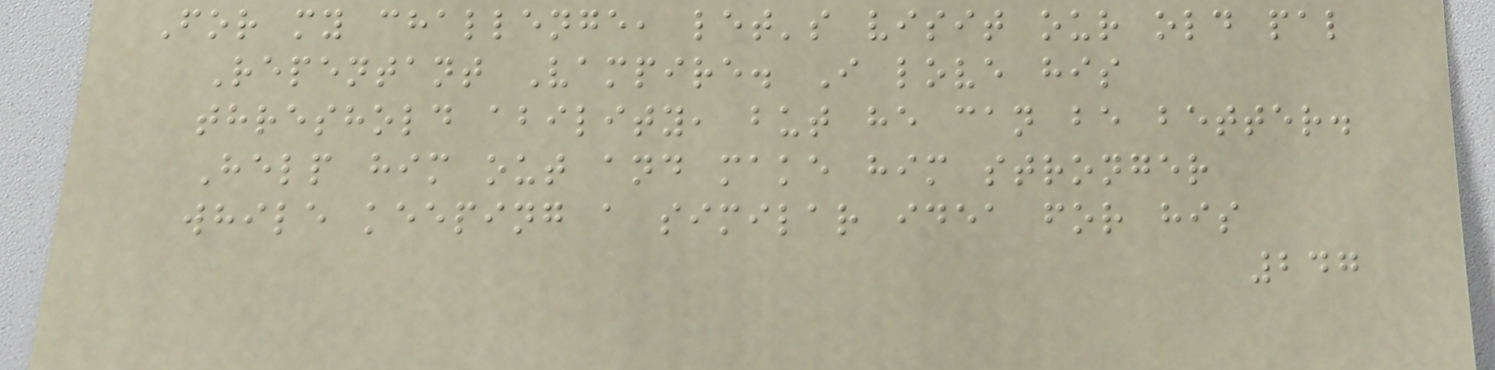For my challenge, let's visit our old pal
Repentant Vampire. I love his
threshold ability, but he can be better.
Help him out and make him stronger
while keeping a similar idea for his
247
